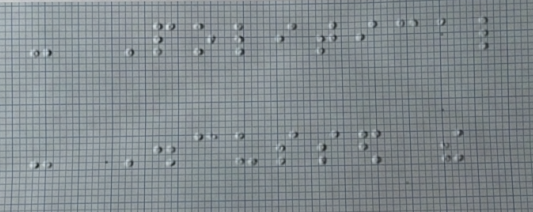- Political
- Discussed the
